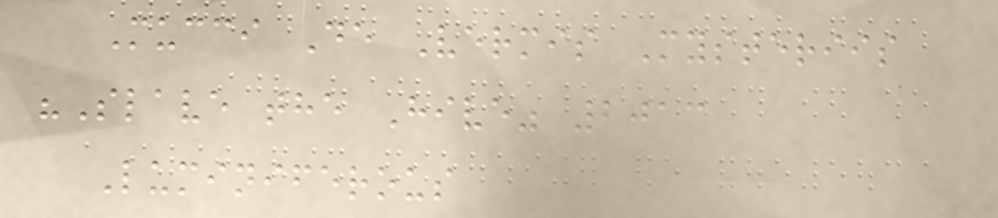Mucci De Vermis Mysteriis
"Slave the Hive" 2013
Luminiferous
